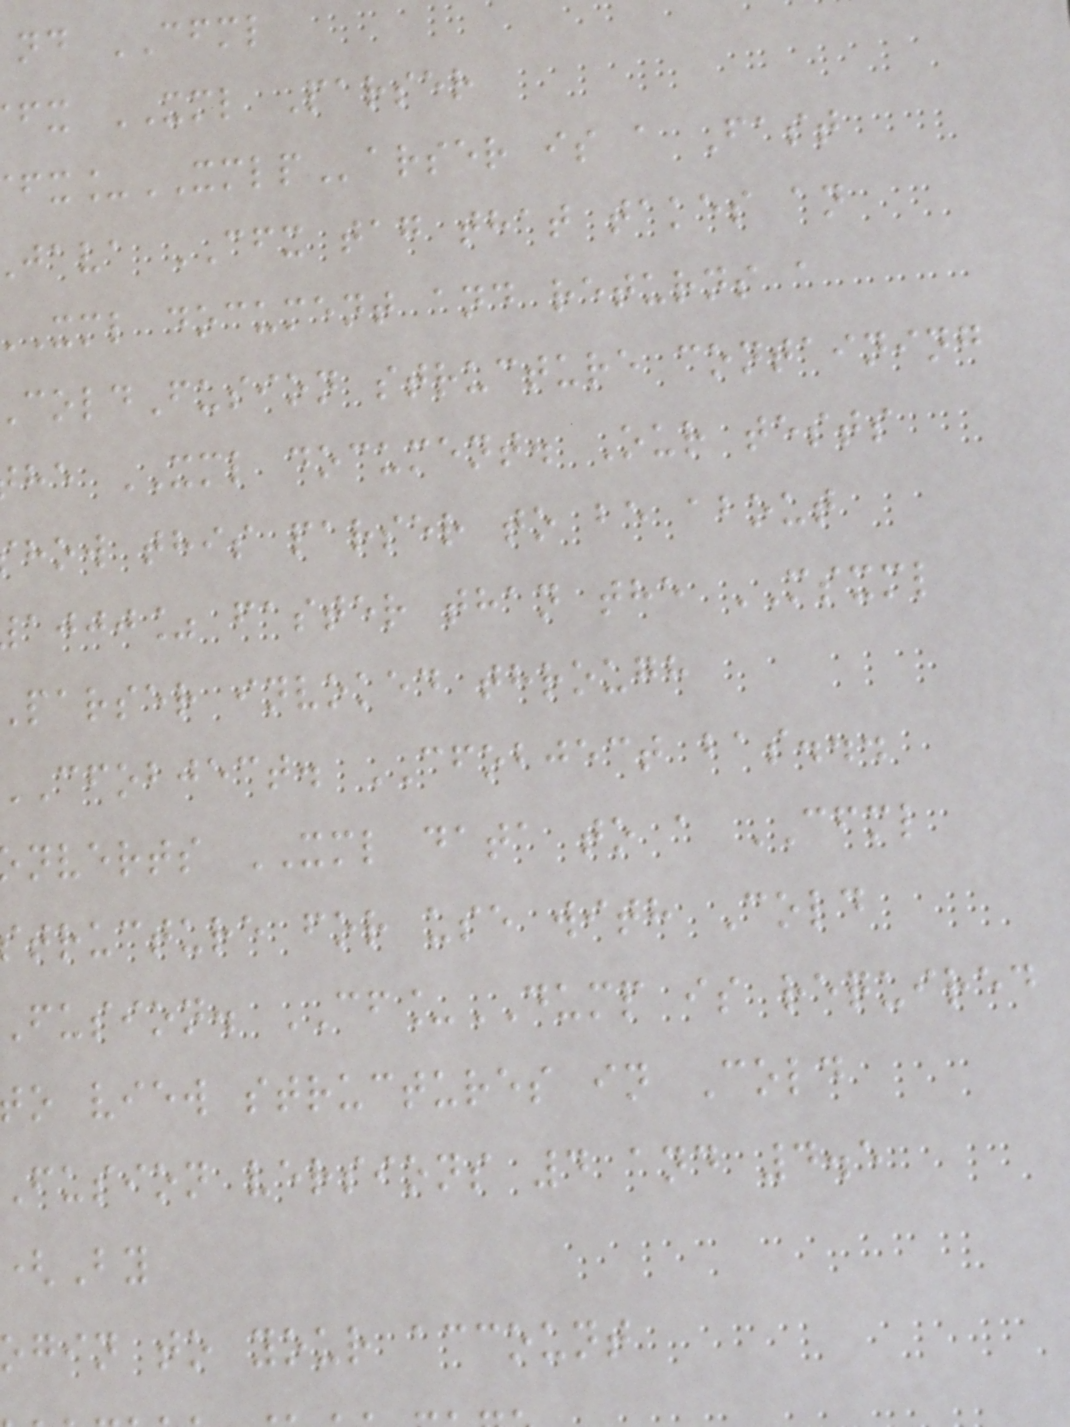nd CFML
fx XML Parser
_XMLParser is a Fast
java CFX tag that takes an
xml document and returns a
oldFusion structure containing
he XML document. Our tests
how this parser to be about
ajjj% faster than the MSXML
parser invoked through
cfobject. CFOBJECT bas...
nverts XML data to a CFML
tructure for use with Cold
fusion. CF_DUMP is required
o view structures in Cold
Fusion versions 4 and 4.5
(By
ogin to your account
